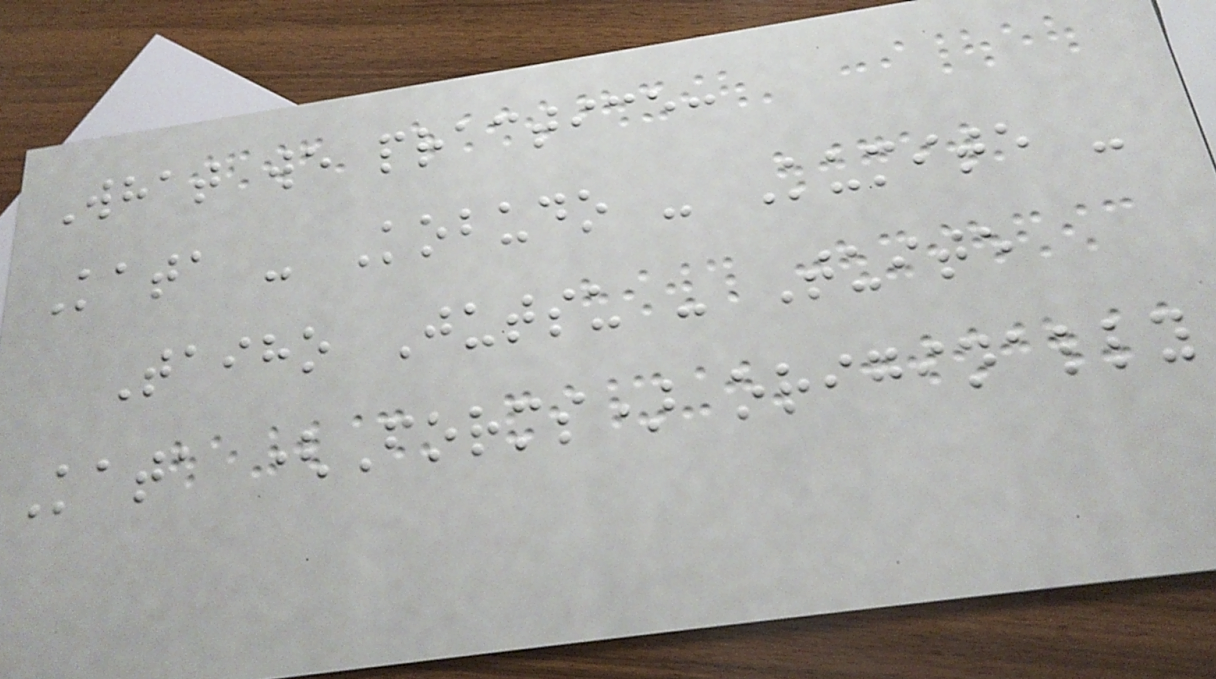What we practice:
Kata - Kobudo - Kumite -
Taiho Jutsu - Tuite
Kata (Forms) originally
